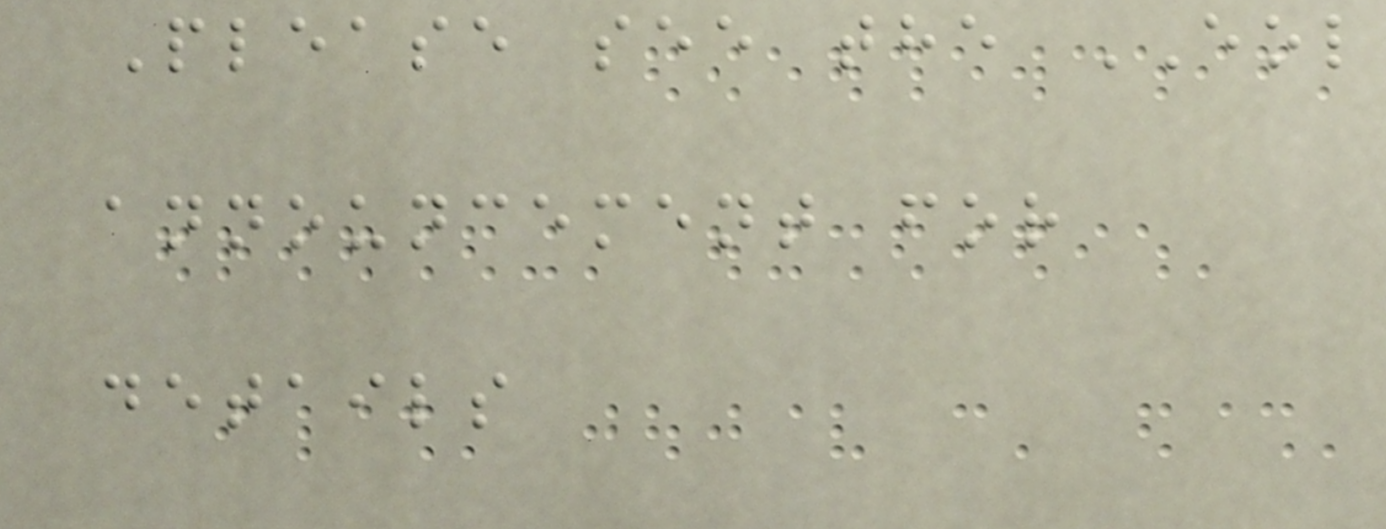Please see the EOL
announcement for
details
